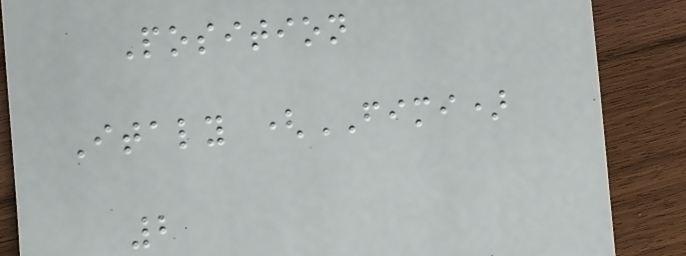Position
Italy (FIMI)
2
